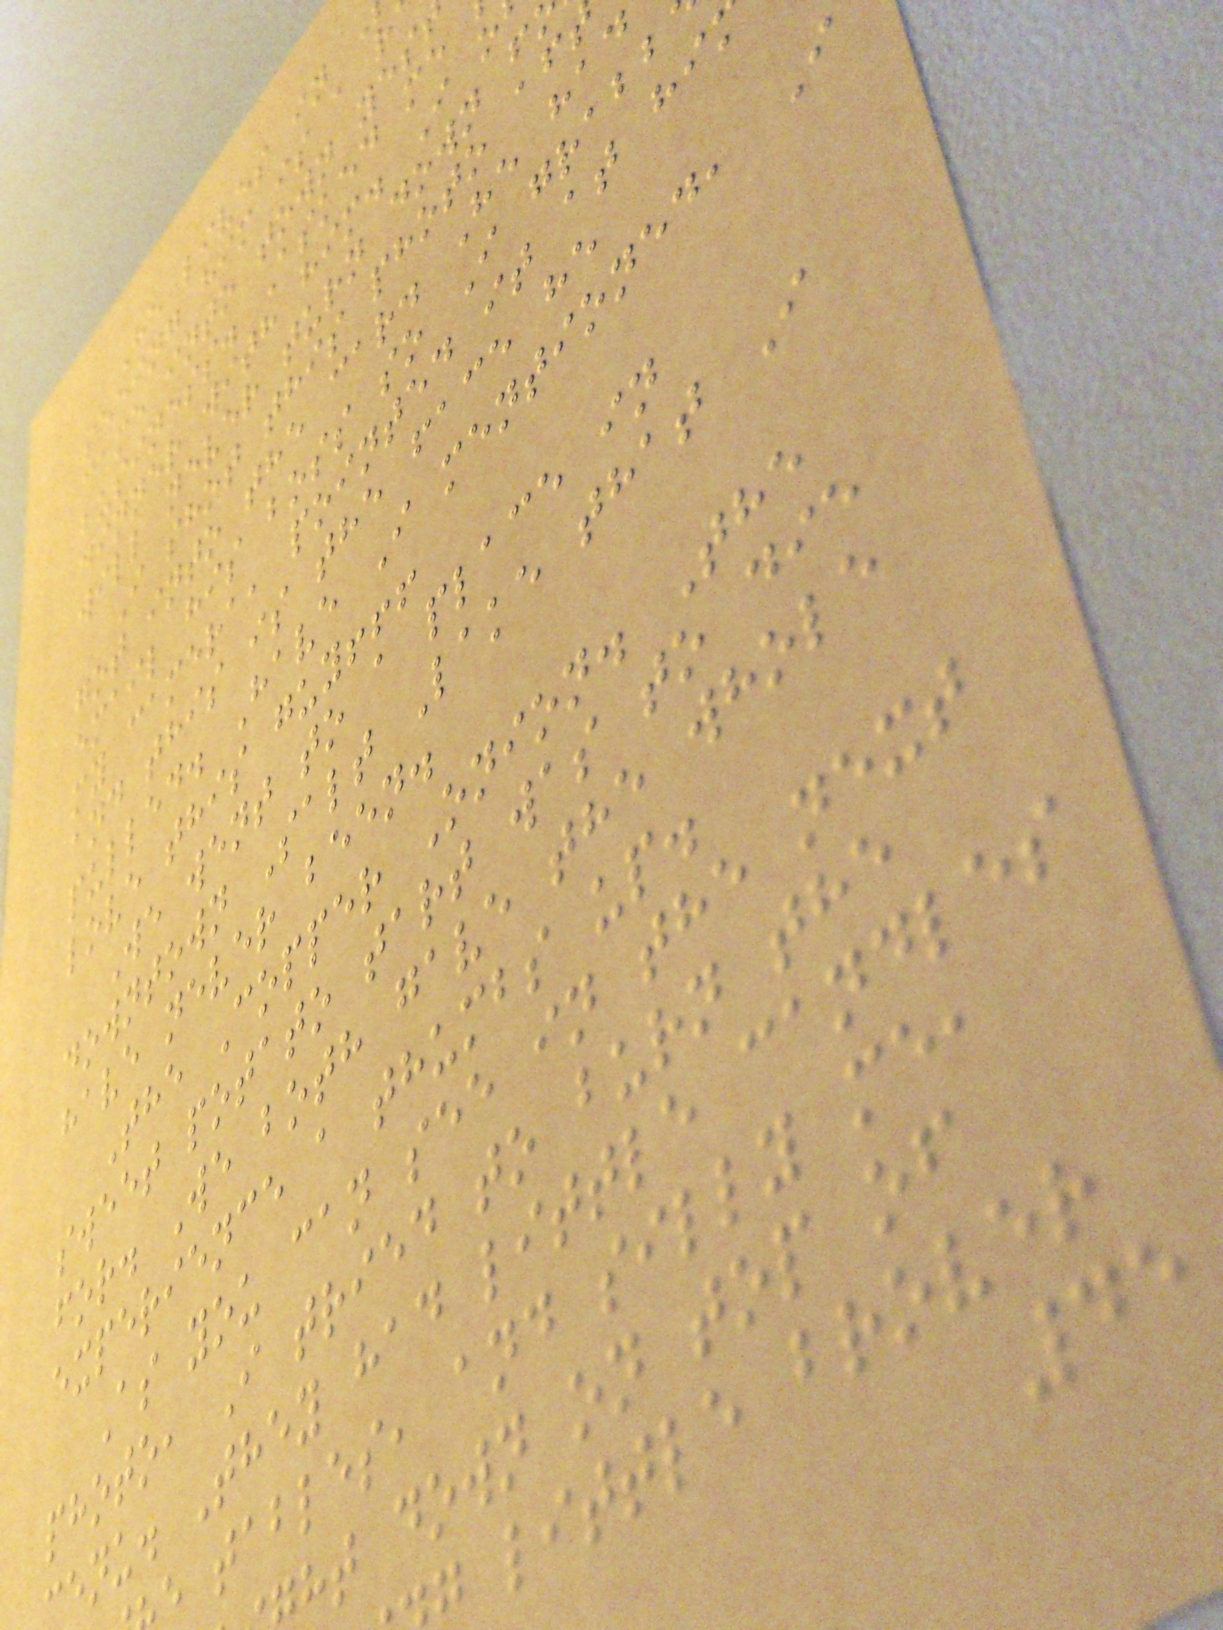He lives in
seeing him is a r
came into town yes
business. Asked me
dinner with him. I o
will never turn down f
I shot this photo af
got into the car. He had
email his boss so I grabb
my camera, pointed it at hi
and this is the face he
pulled. Have I mentioned, I
love this guy!!!
We went to a place in
downtown Salt Lake that I
have never been.
The Copper Onion. The
sweet potato tart was to die
for. We both gave the whole
experience a thumbs up.
As you can see in the next
photo, I tried to burn the
enu. They had little candles
tables, and silly me,
ht down on top of
little brover
45
